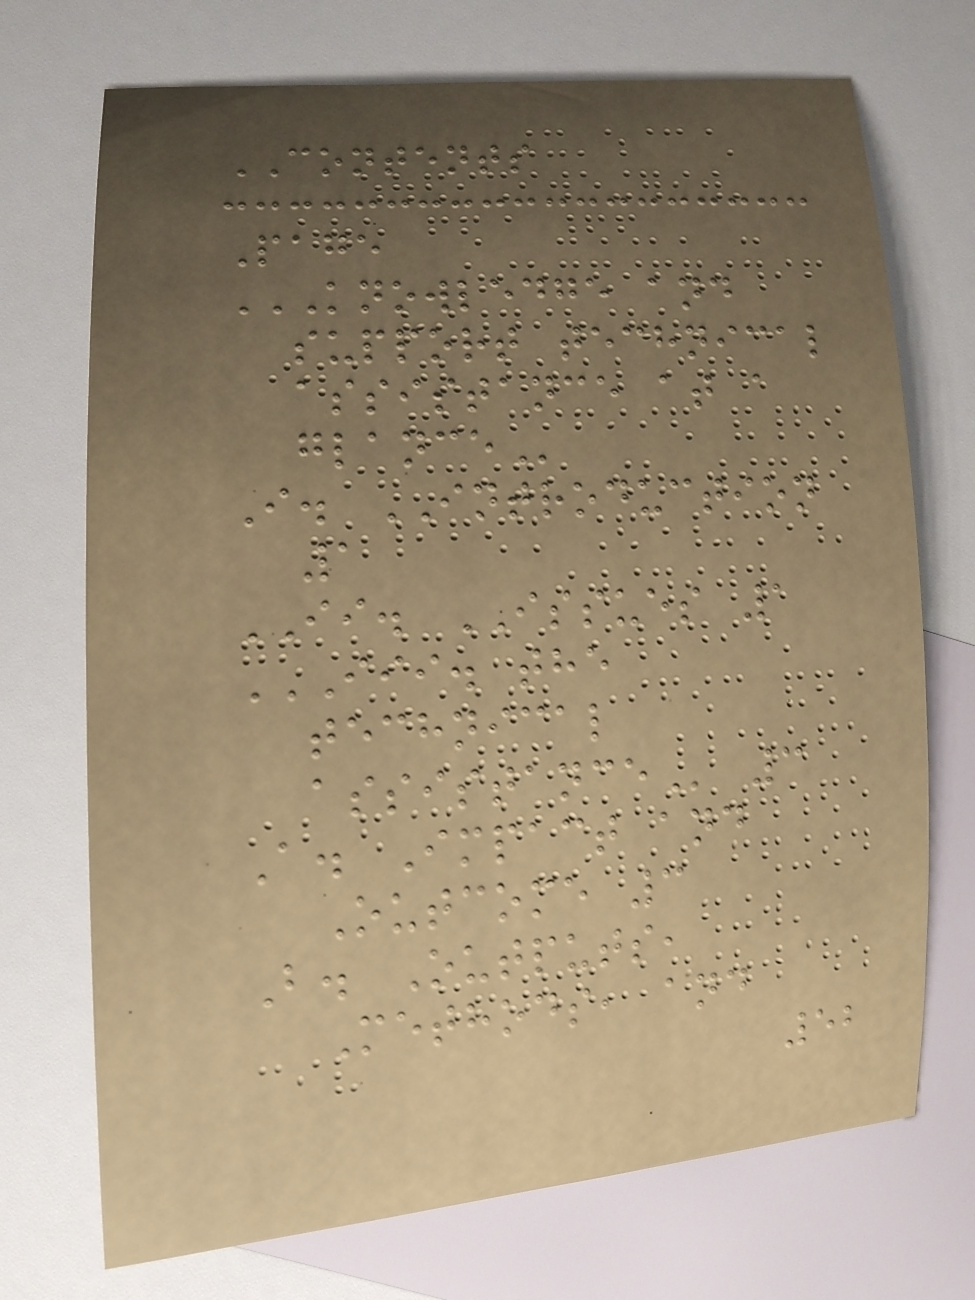CONTENTS
Page
KNOWLEDGE AND
SUPPORT TECHNICAL
ASSISTANCE AT A
GLANCE
I. INTRODUCTION
1
II. ISSUES 1
III. THE
TECHNICAL
ASSISTANCE 3
A. Impact and
Outcome 3
B. Outputs,
Methods, and
52
